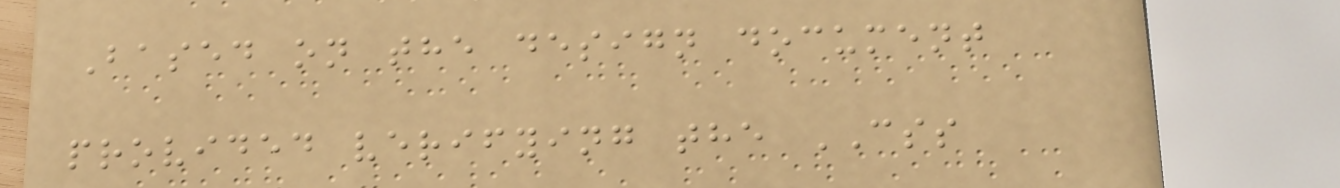Based on the design document
provided verifying the CSS
